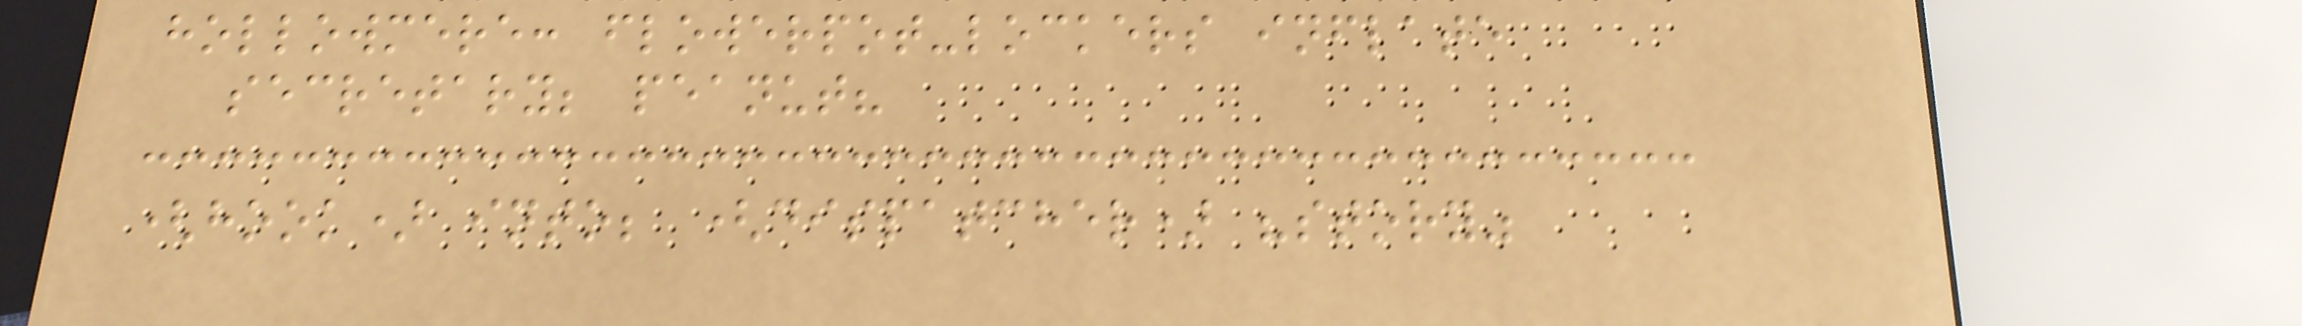hollowmere: flowerpot-lockers inflate
secretary; peanut?
(hook) into; (dispatcher) "story"
